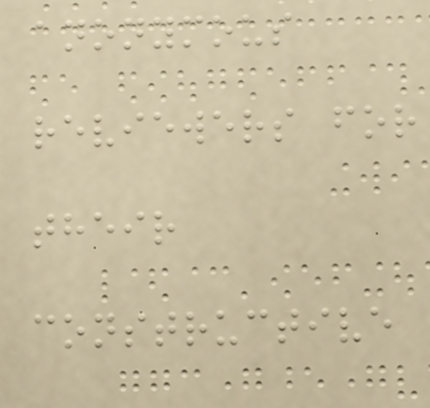anonymous
reviewers for
their
constructive
